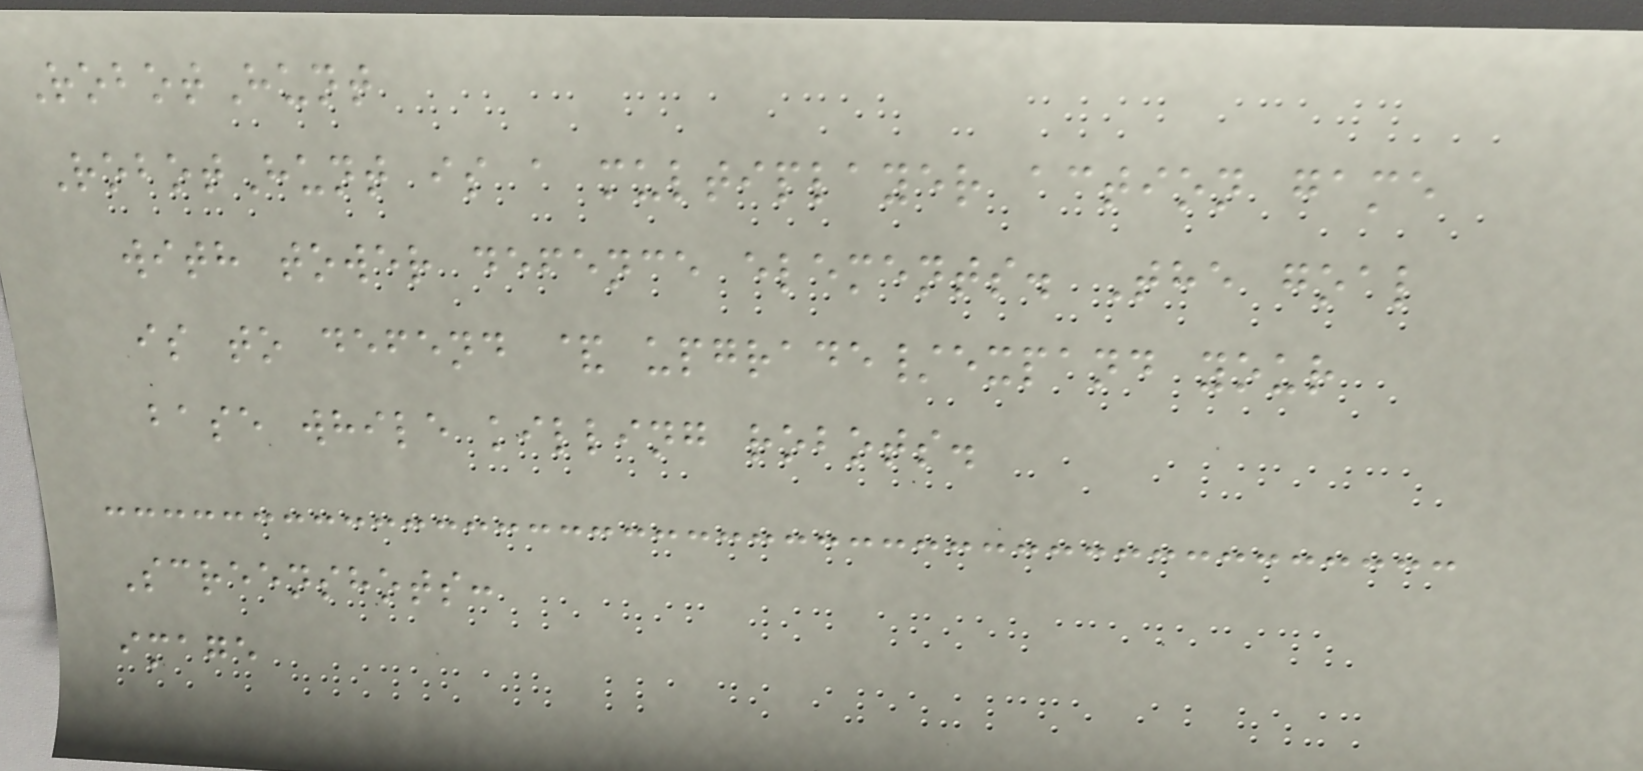RobotHunt
RobotHunt is a multiplayer action game
with tower defence elements. The goal
is to defend & upgrade/expand your
base while killing robots.
Screenshots:
image
